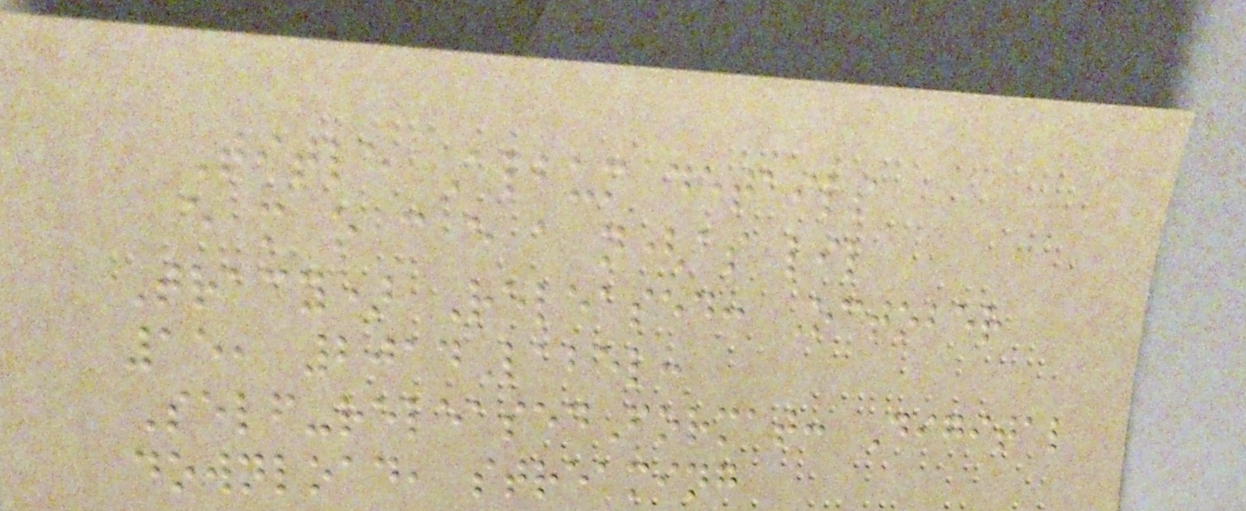Title Album details
e m o c e a n(as lil
Tracy) Released: October
15, 2014Label:
Self-releasedFormat: Digital
download, streaming
